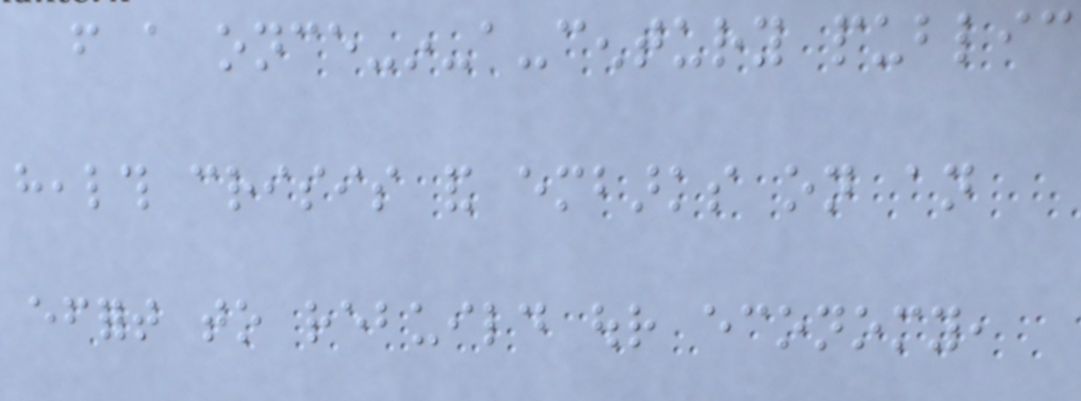from a once-in-a-century public
health crisis and embarks on an
effort to rebuild our economy,
